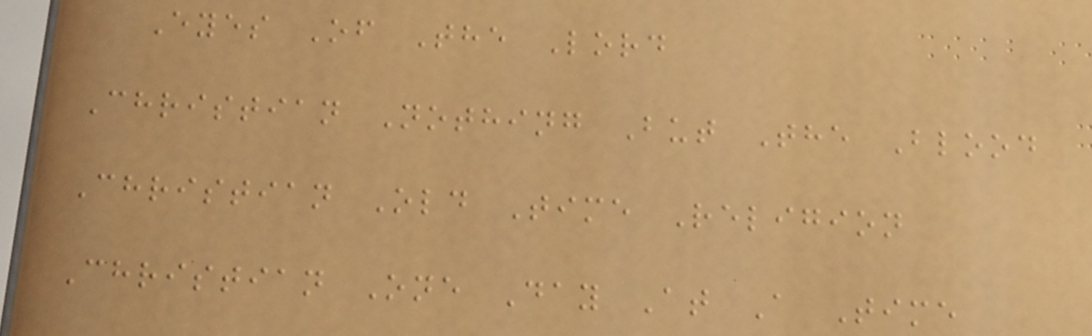Eyes Of The Lord
Christian Nothing But The Blood
Christian Old Time Religion
Christian One Day At A Time
